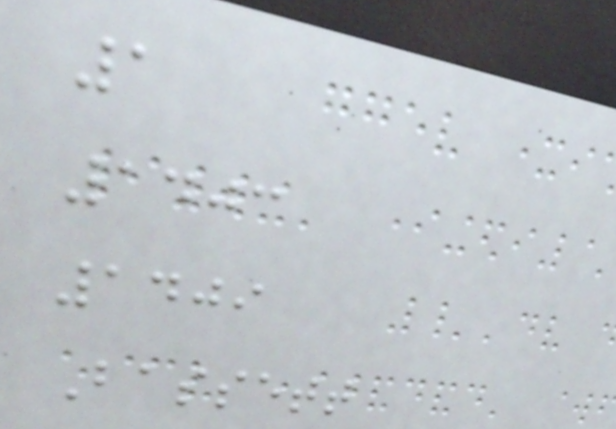1
1403
1409
Bassett
